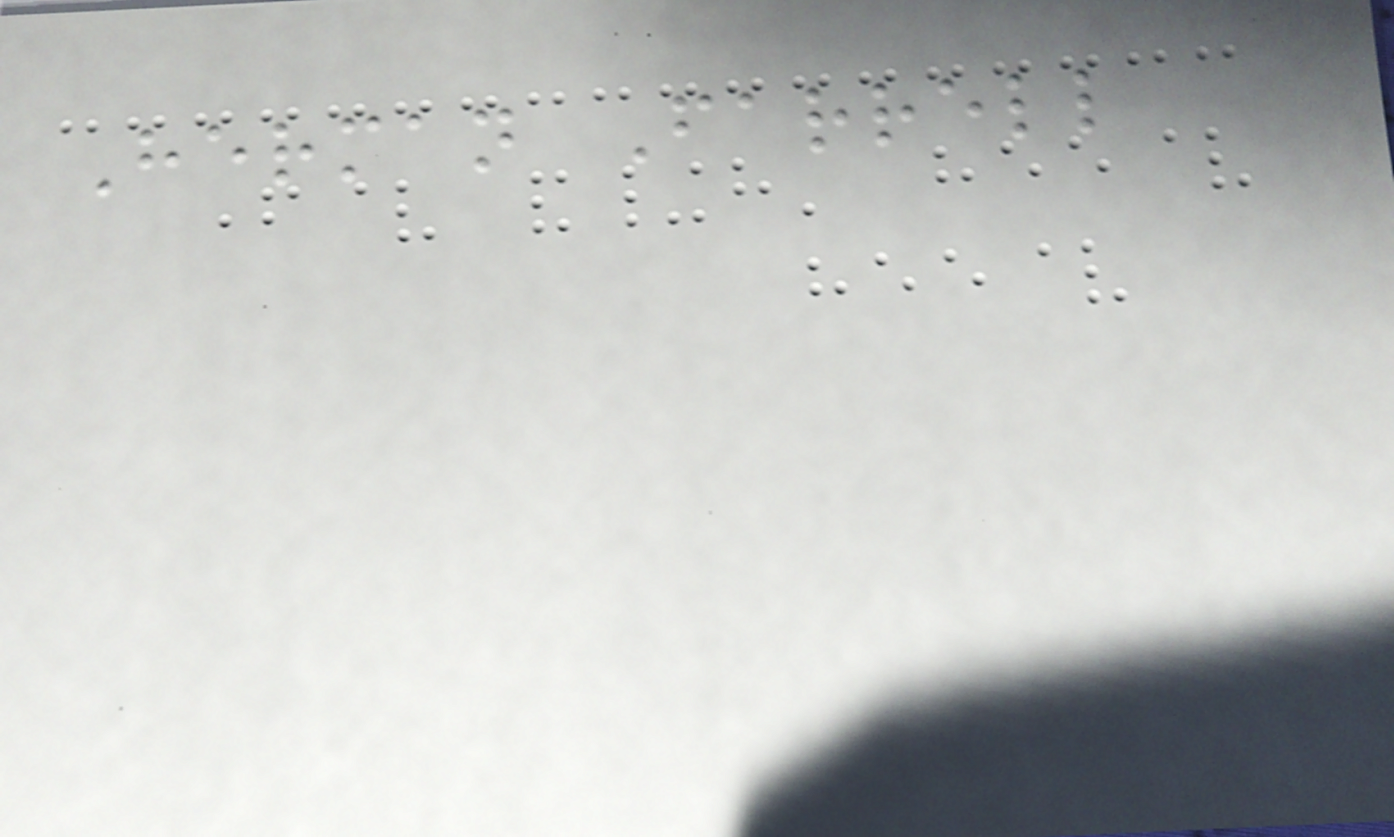Herman Farrell
